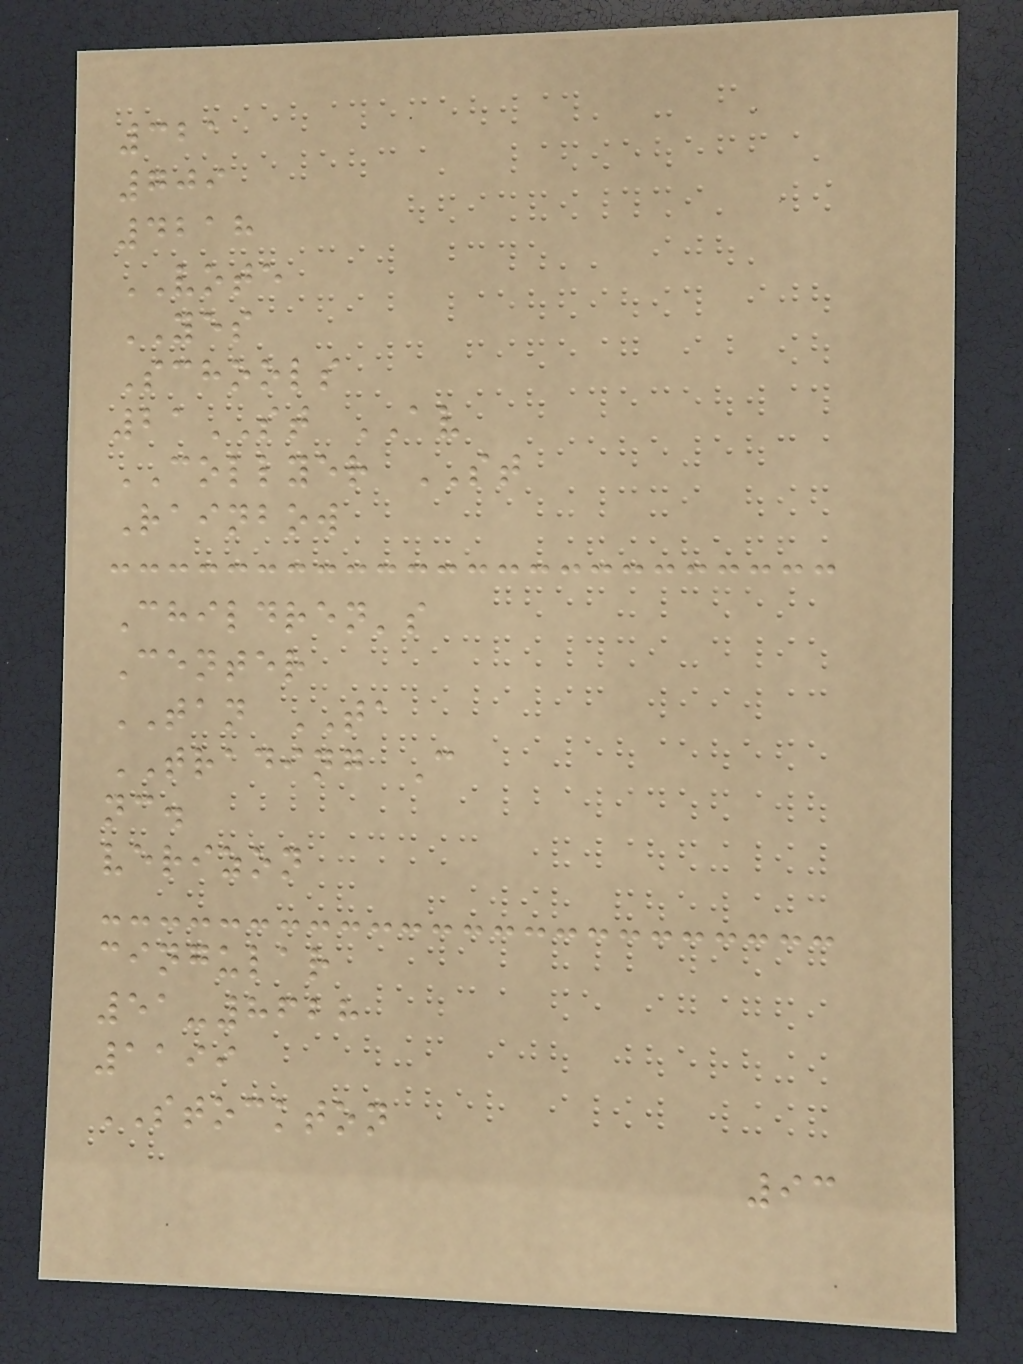321
709
4218
VOTE
YES
Schools
21ST AV
COLLYER ST
Rainbow
Children's
Center
TAN TA
TRADING C
nc.
verizon
cingular
51-8628
1199
STOCKTON
93
